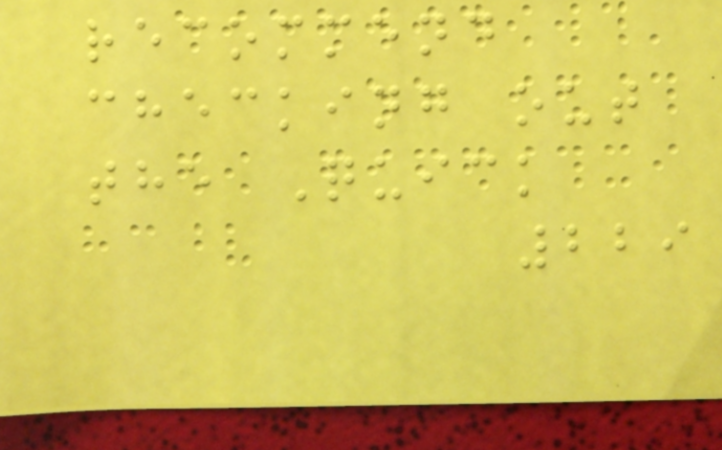recommend
checking out
the Quick
229
